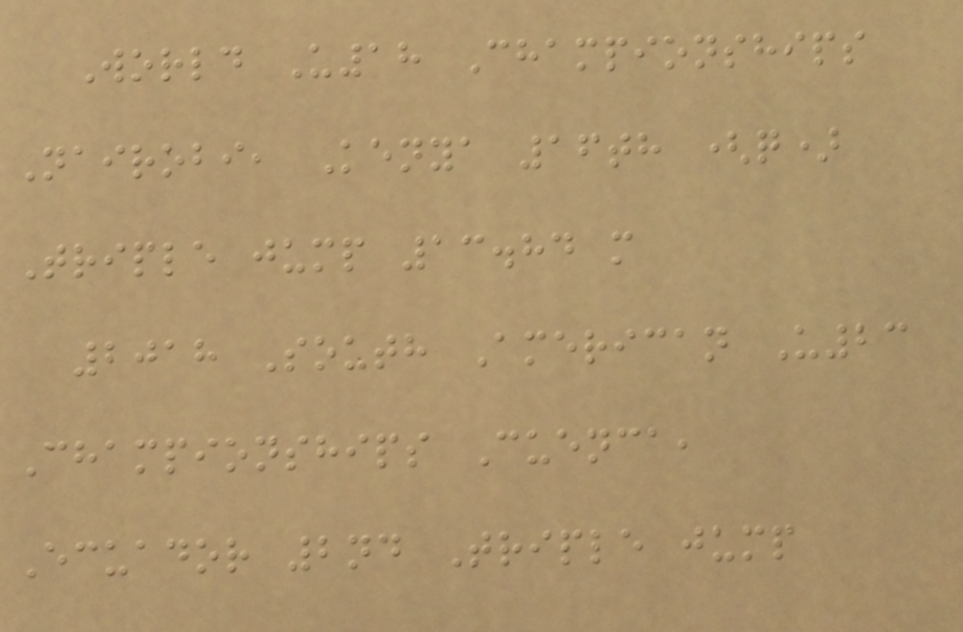World U18 Championships
Nairobi, Kenya 16th (q)
Triple jump 13.84 m
2018 South American U23
Championships Cuenca,
Ecuador 2nd Triple jump
